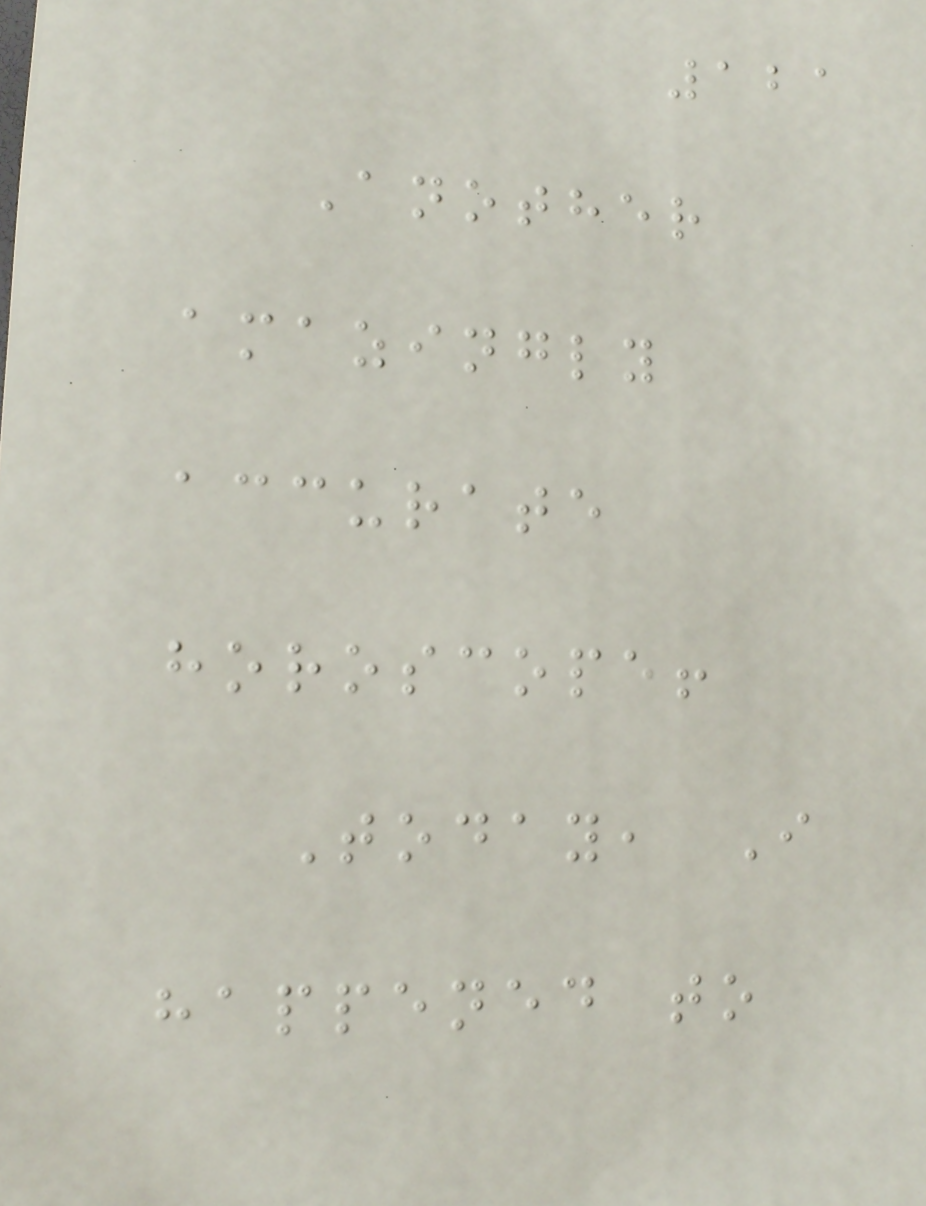121
Another
amazingly
accurate
horoscope!
Today, I
happened to
